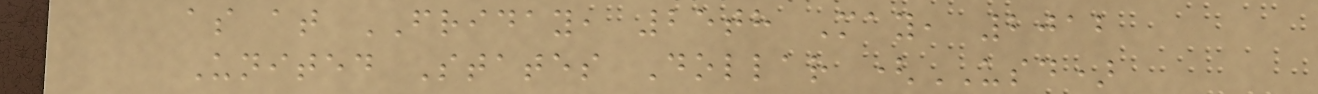as at FRIDAY, 25th May, 2012
United States Dollar (USD)
